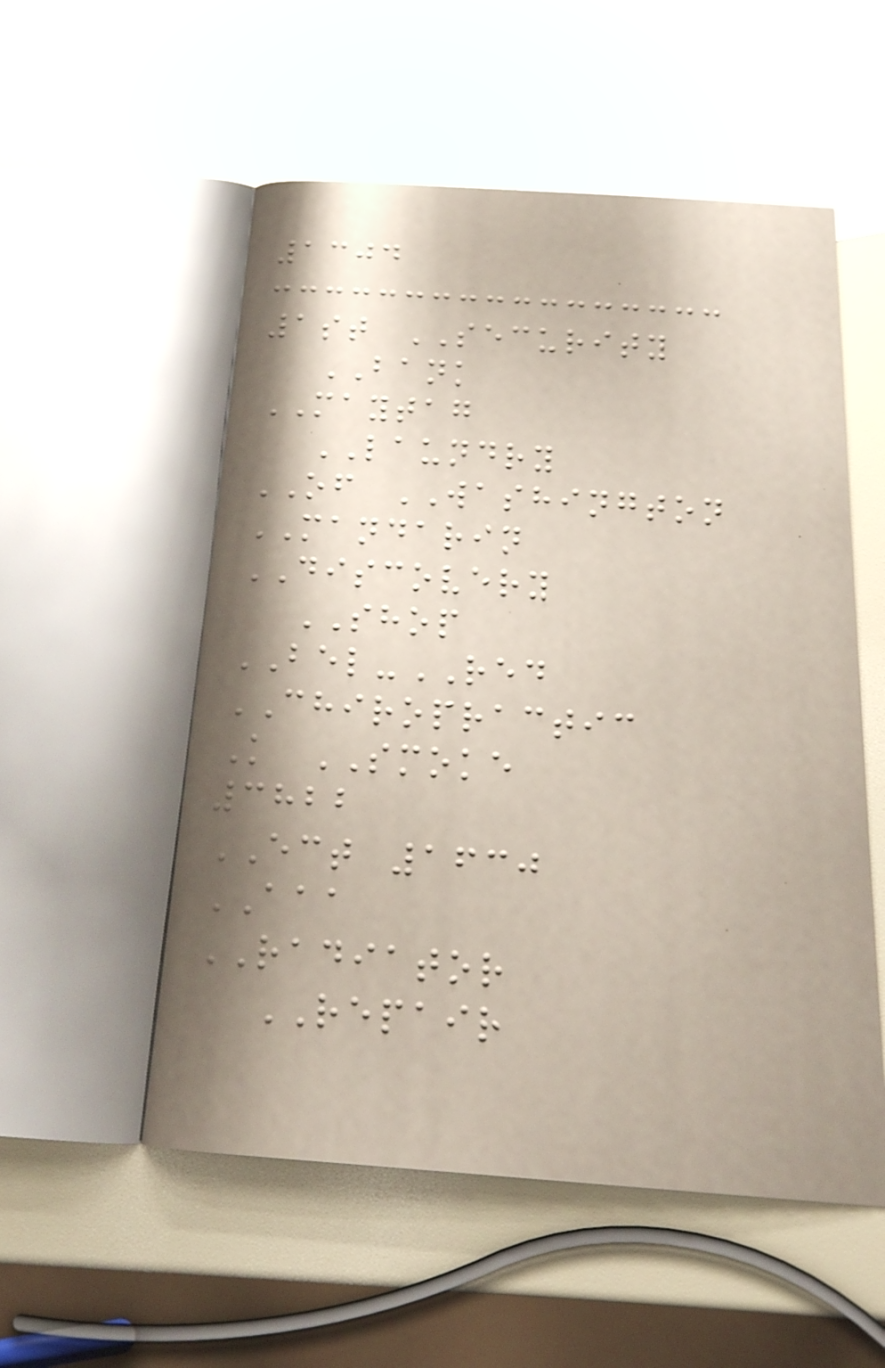1304
1st SECURITY
BANK
MAYTAG
LAUNDRY
OF WASHINGTON
MANDARIN
DISCOVERY
SHOP
BEL-RED
CHIROPRACTIC
K SMOKE
3822
ECT 1630
AAA
RADIATOR
REPAIR
